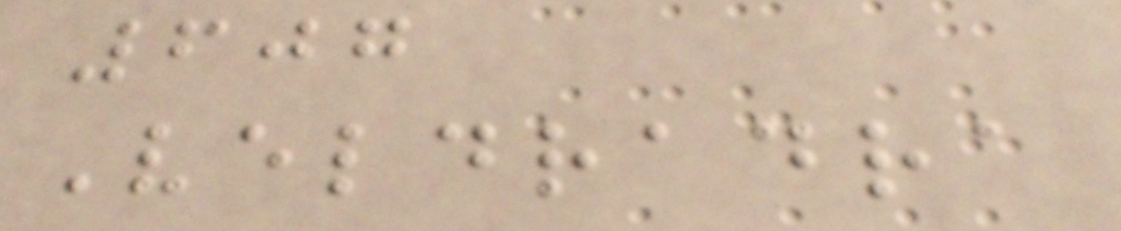607
Veldradra
